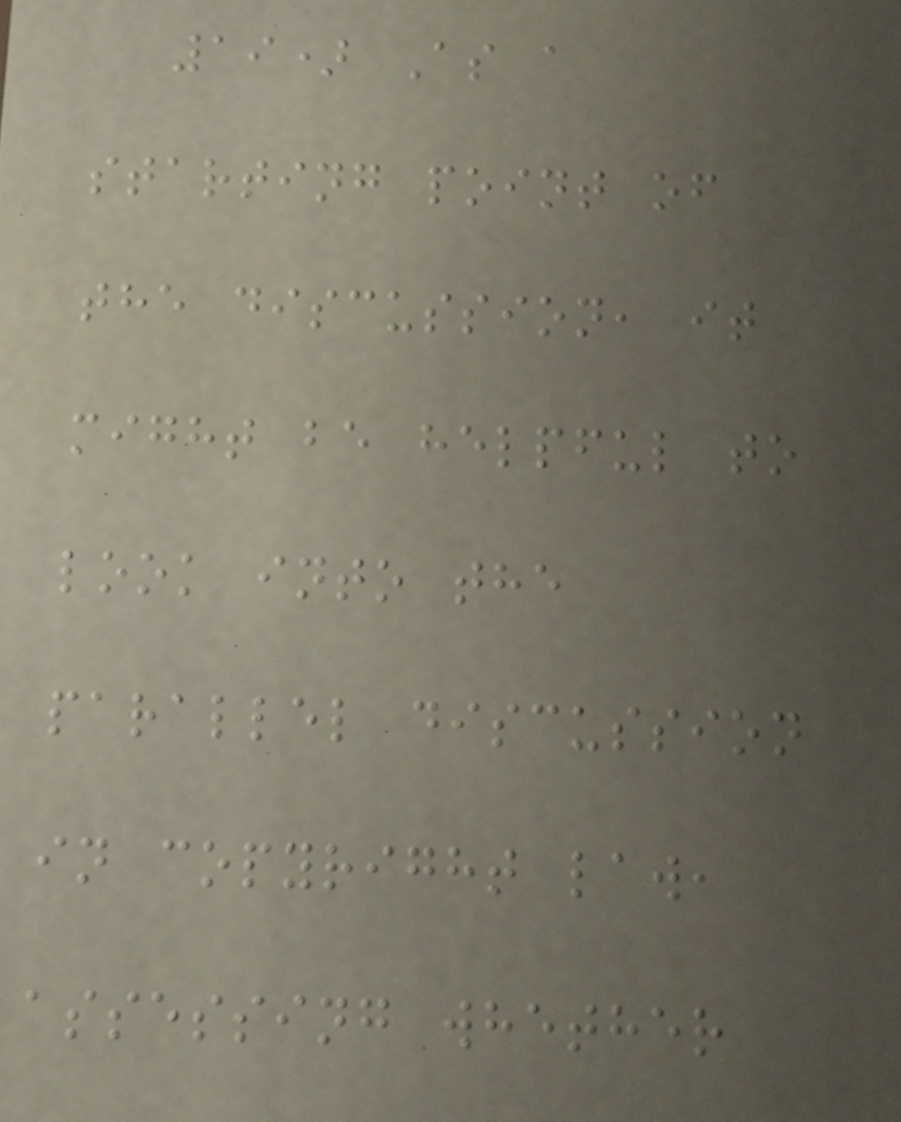19) As a
starting point of
the discussion, it
might be helpful to
look into the
parallel discussion
in copyright law,
assessing whether
